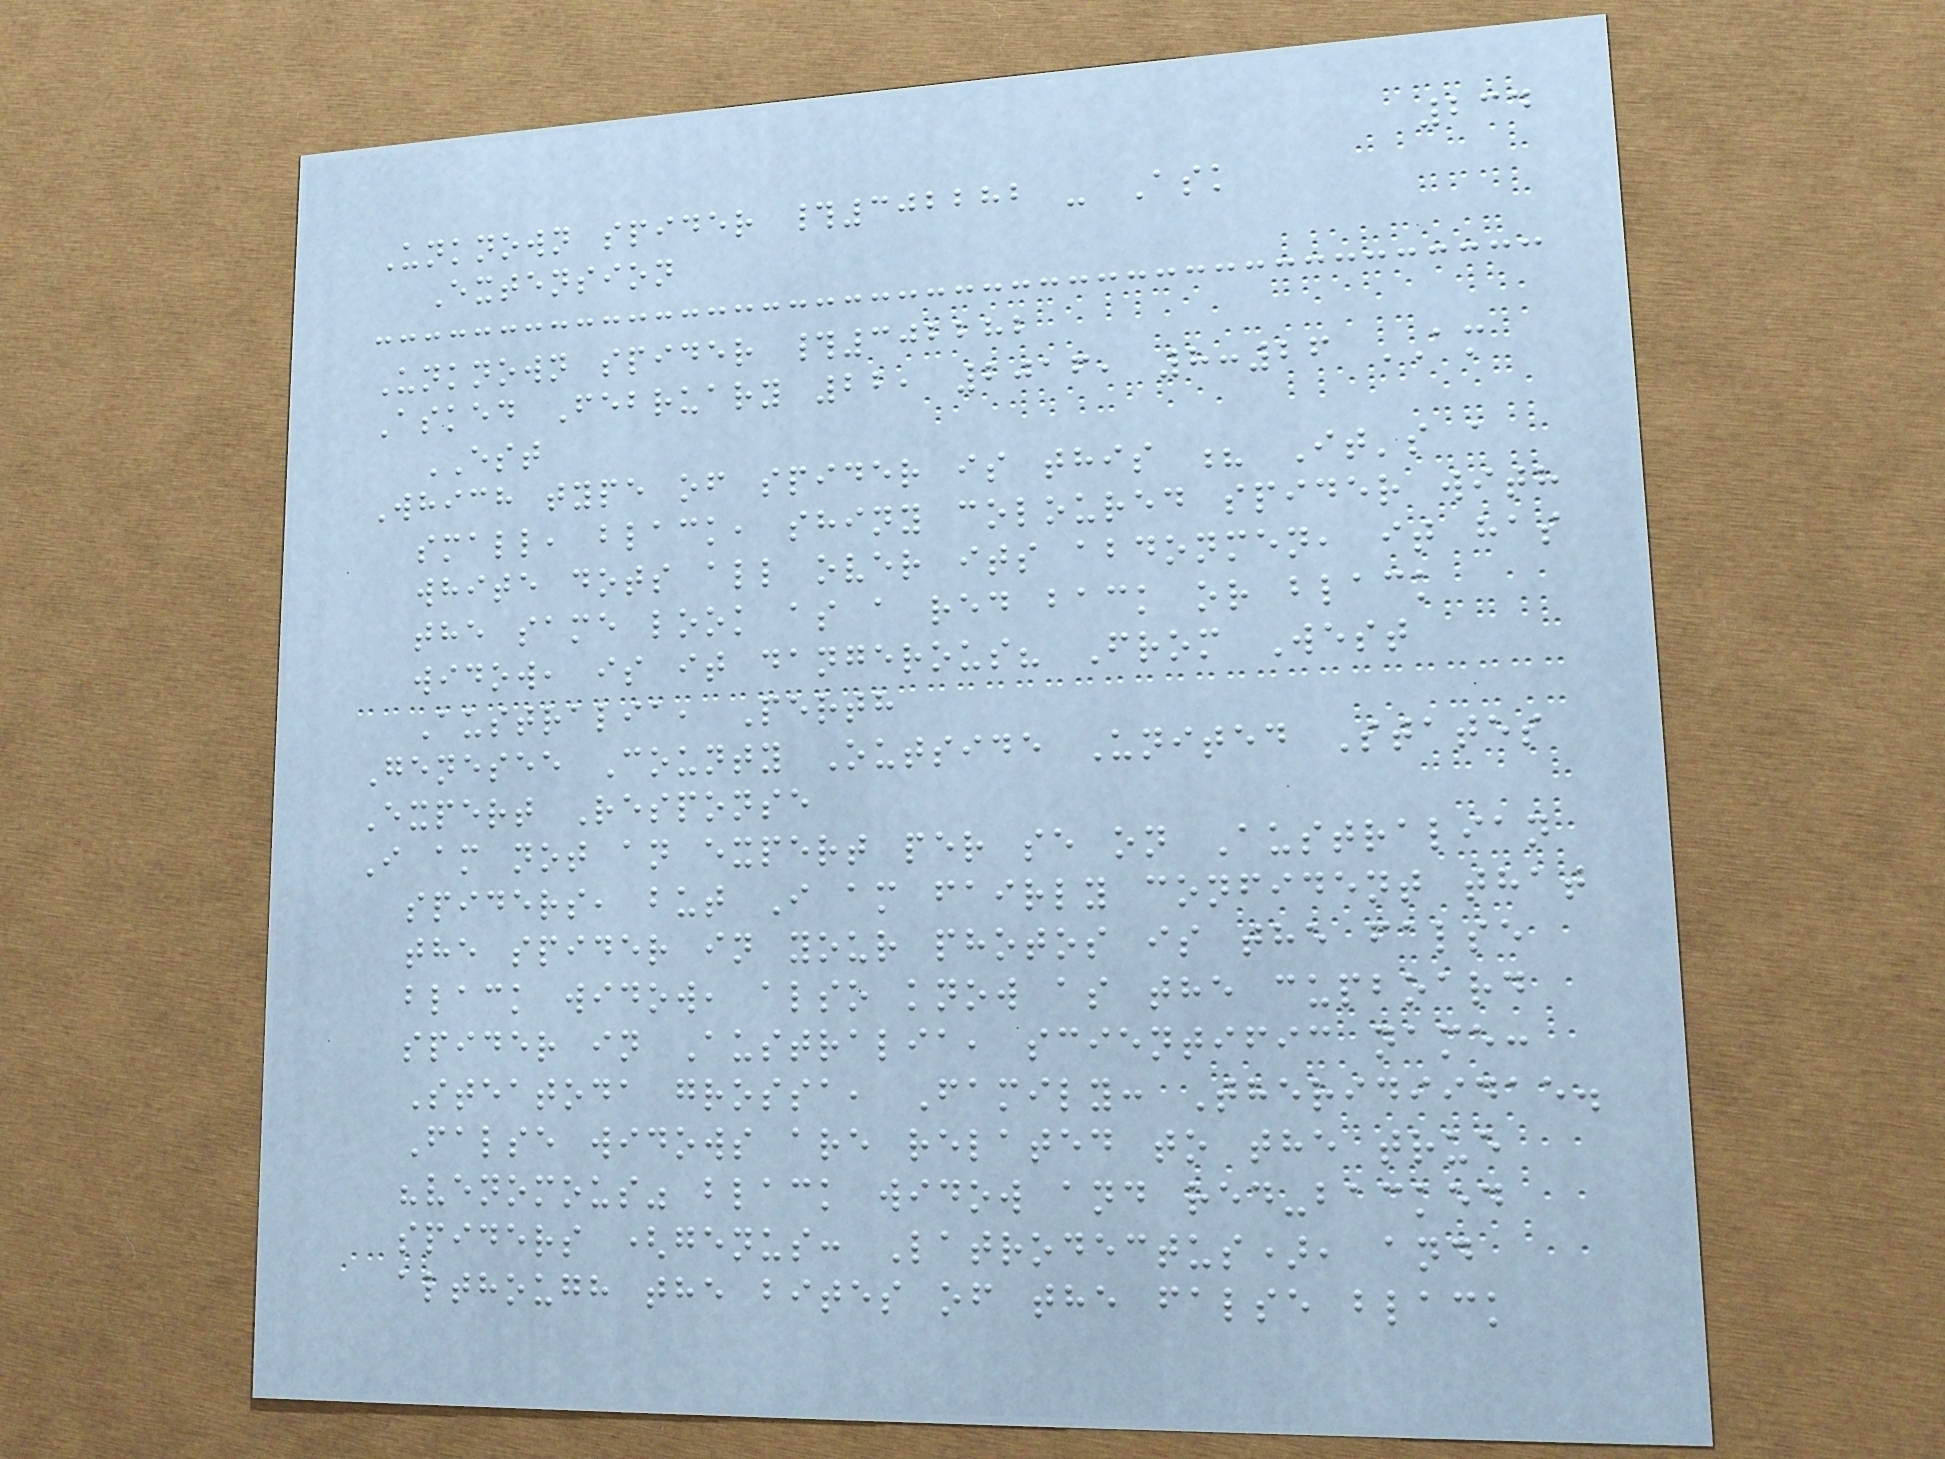234
Unknown spider #302282 - Ask
Extension
Unknown spider #302282
Asked February 22, 2016, 8:26 AM
EST
Which type of spider is this ? It's a
small, black, shiny coloured spider with
white dots all over its abdonmen, it has
the same look as a red back or black
widow, is it dangerous? From West
Australia, Perth
Genesee County Outside United States
Expert Response
I am not an expert per se on Australian
spiders, but I am fairly confident that
the spider in your photos is the false
black widow, also know as the cupboard
spider in Australia, scientific name:
Steatoda grossa, Family: Theridiidae.
False widows are related to the true
"venomous" black widow and red-backed
spiders (genus: Latrodectus), and
although the bites of the false black
